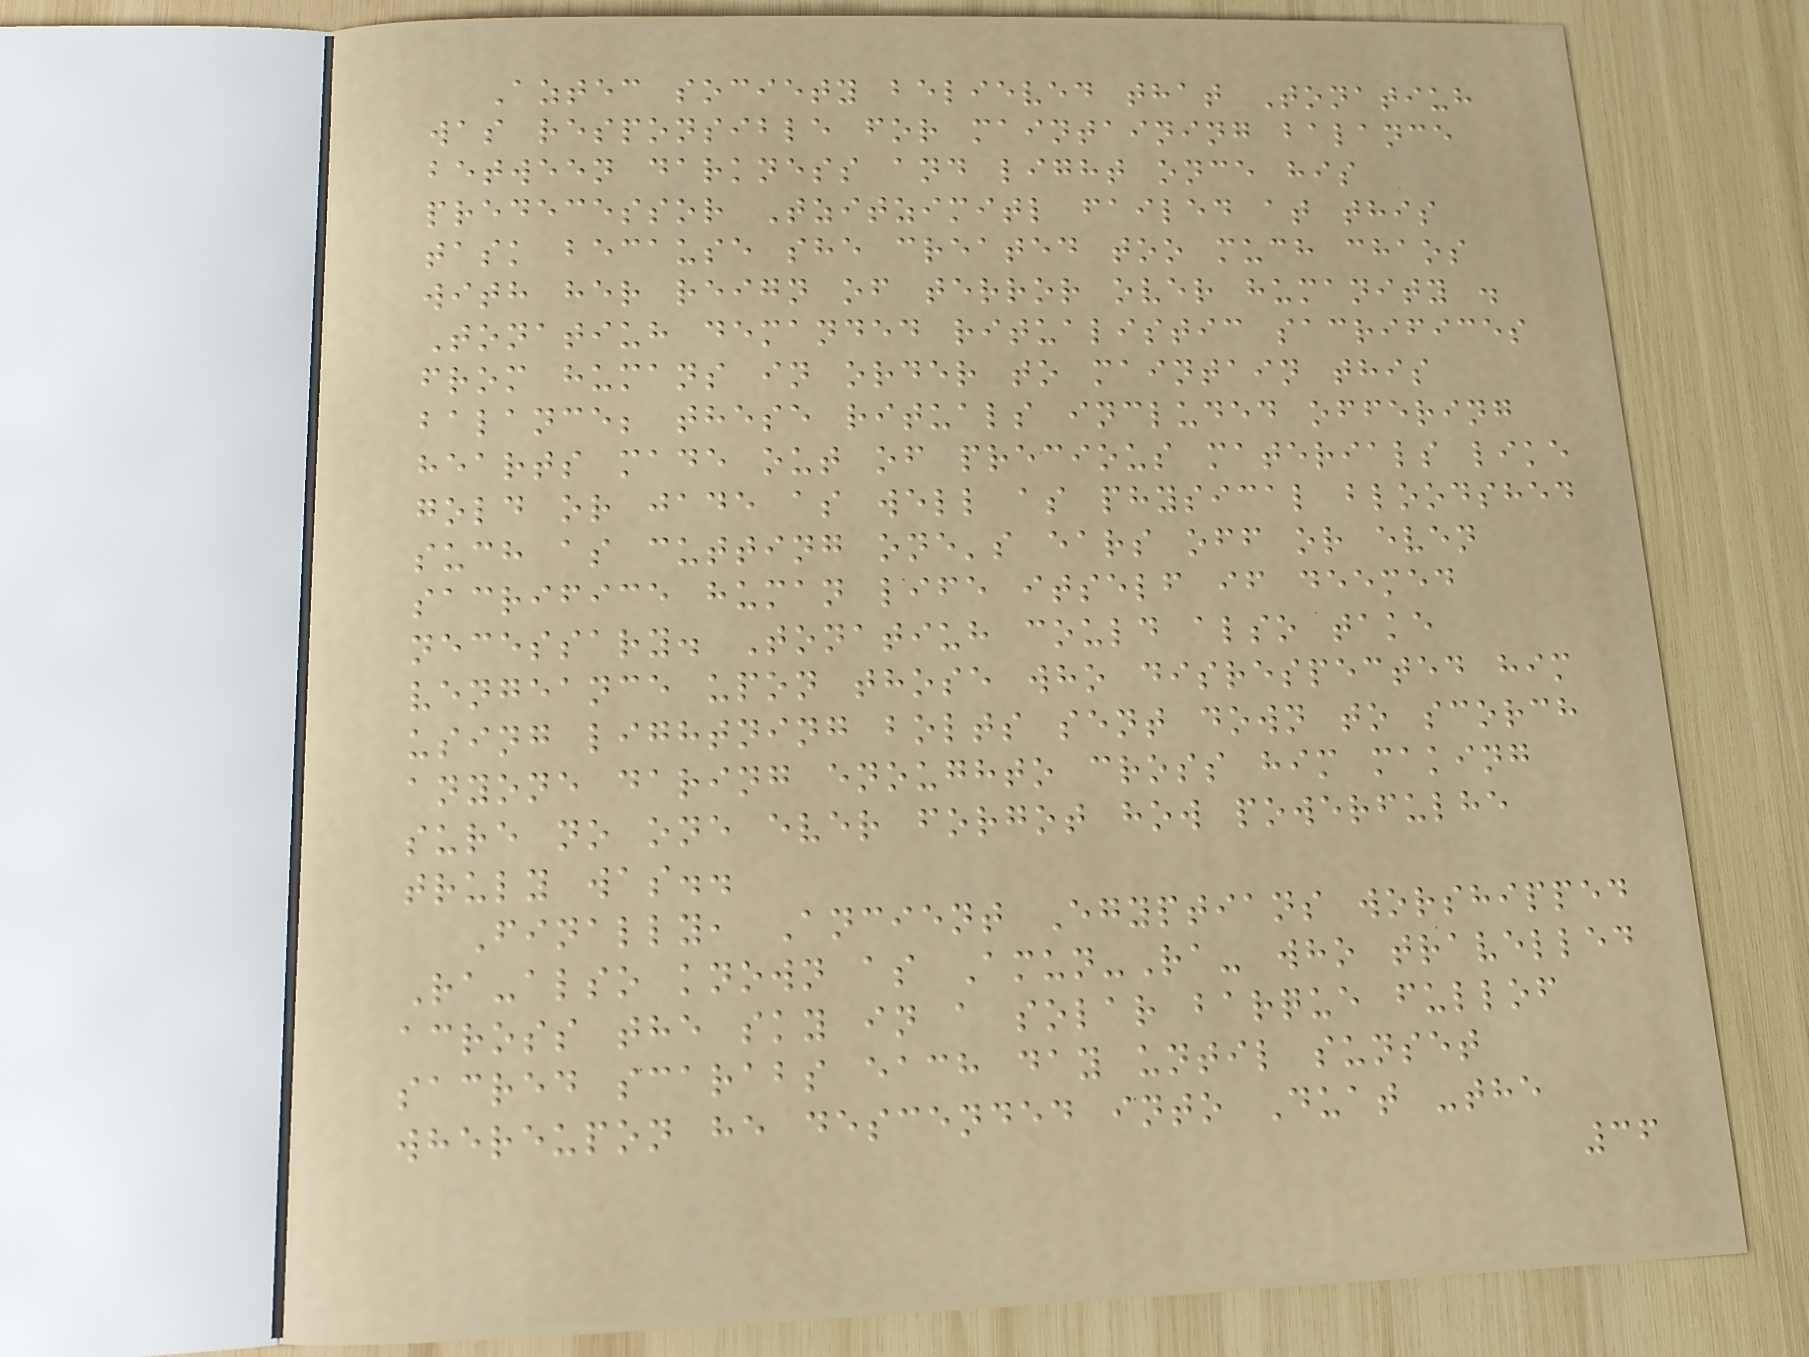Aztec society believed that Tonatiuh
was responsible for maintaining balance
between darkness and light once his
predecessor Tzitzimitl failed at this
task because she created too much chaos
with her reign of terror over humanity .
Tonatiuh demanded ritualistic sacrifices
from humans in order to maintain this
balance; these rituals included offering
hearts made out of precious materials like
gold or jade as well as physical bloodshed
such as cutting one's ears off or even
sacrifice human life itself if deemed
necessary. Tonatiuh could also take
vengeance upon those who disrespected him
using lightning bolts sent down to scorch
anyone daring enoughto cross him making
sure no one ever forgot how powerfulhe
truly was..
Finally, Ancient Egyptians worshipped
Ra-also known as Amun-Ra- who travelled
across the sky in a solar barque fullof
sacred scarabs each day until sunset
whereupon he descended into Duat -the
36
